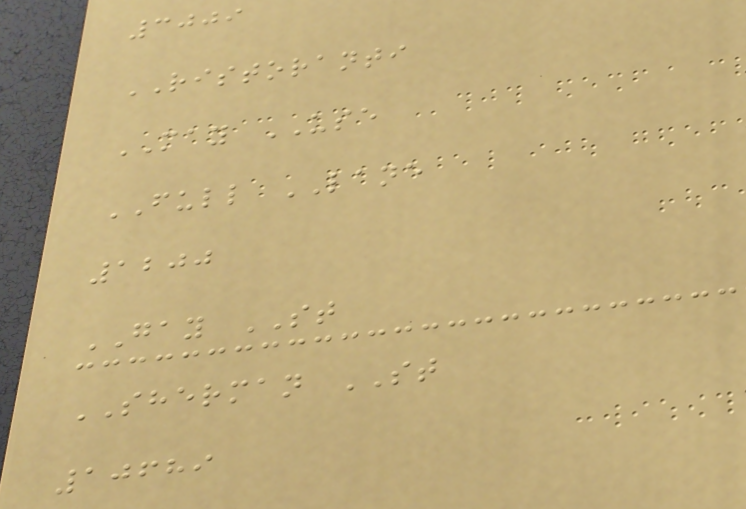3009
RISTORANTI
MAY USE
FULL LANE
1200
GAY ST
SHERMAN ST
10689
